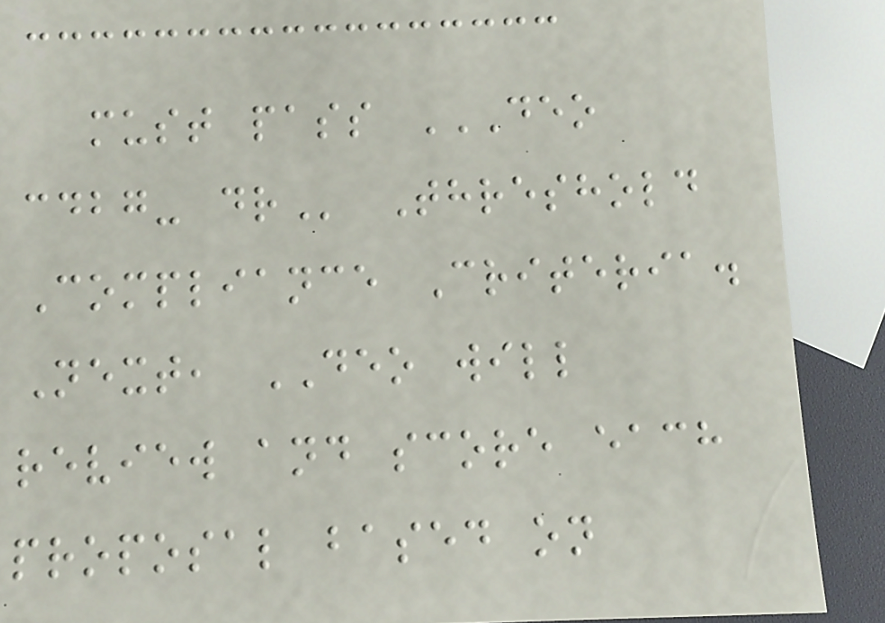must pass DEO
CDBG- DR Threshold
Compliance Criteria.
Next, DEO will
review and score each
proposal based on
